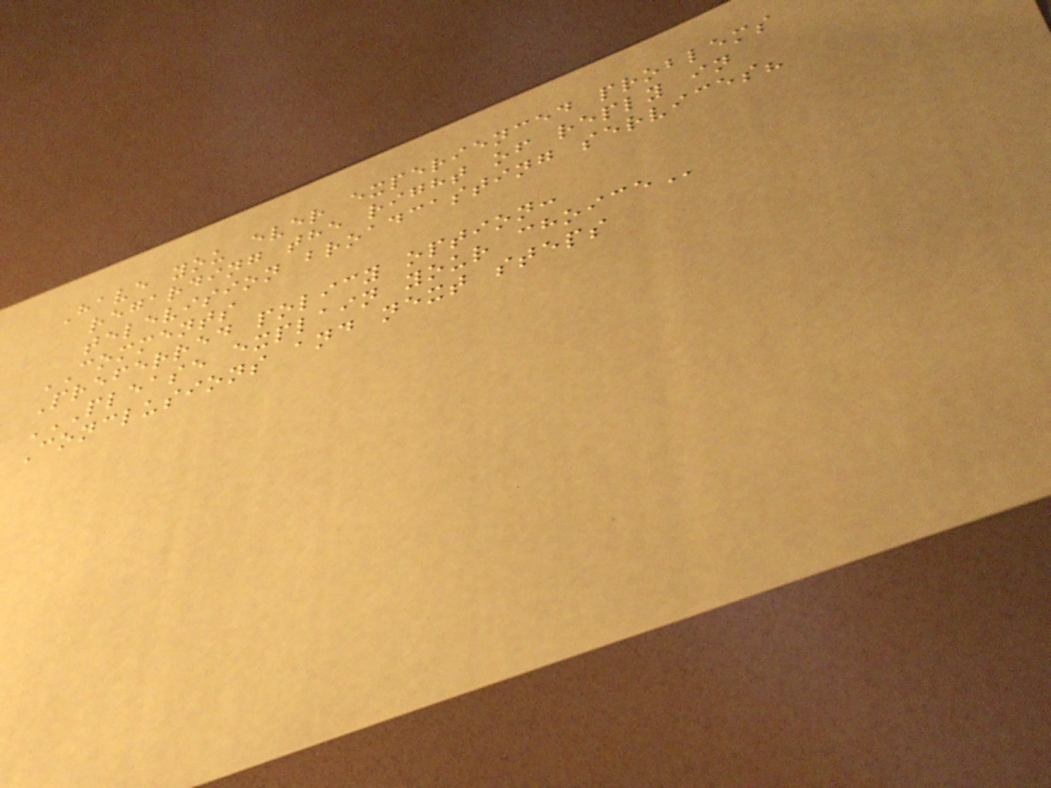Have you ever experienced problems
regarding the right of reply in
television broadcasting services?
COMMENTS
Preferred policy option:
PLEASE EXPLAIN YOUR CHOICE
Conclusions and next steps
